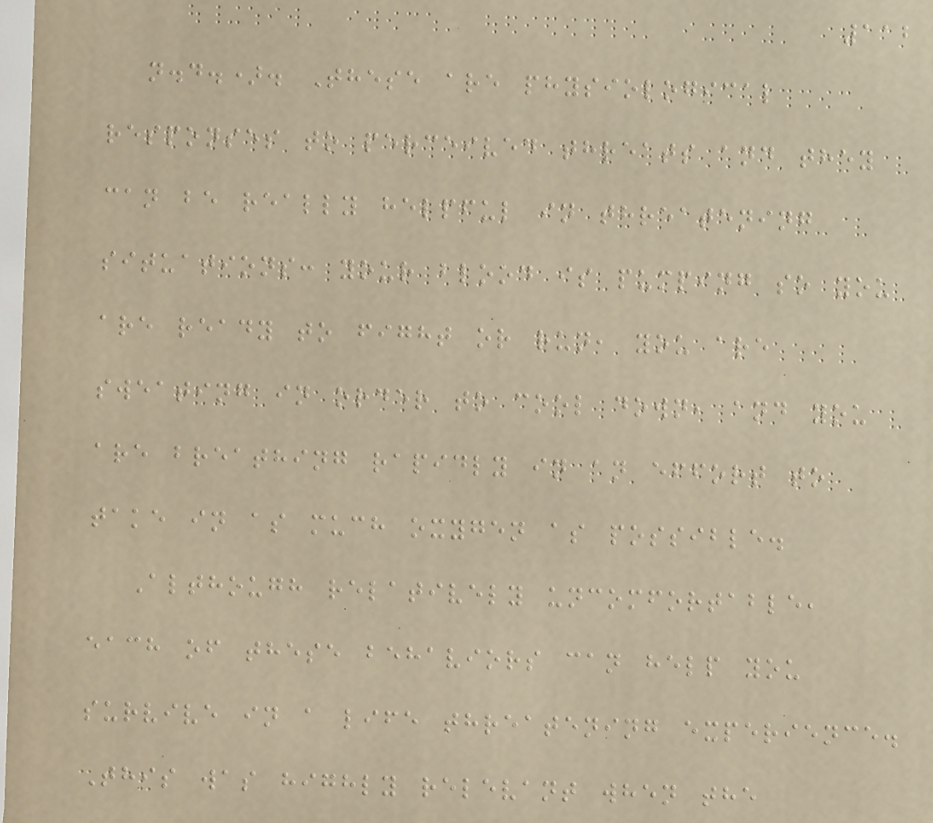112
n.d.). These are physiological
responses to perceived threats and they
can be really helpful in threatening
situations: your blood is pumping so you
are ready to fight or run, you are
sweating in order to cool down, and you
are breathing rapidly in an effort to
take in as much oxygen as possible.
Although relatively uncomfortable,
each of these behaviors can help you
survive in a life threatening experience.
This was highly relevant when the
